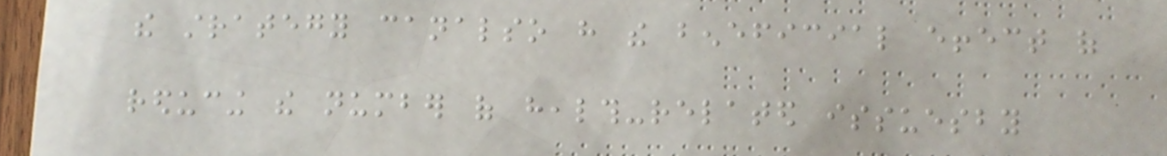the strategy canalso have the beneficial effect of
reducing the number of health-related issuesby
